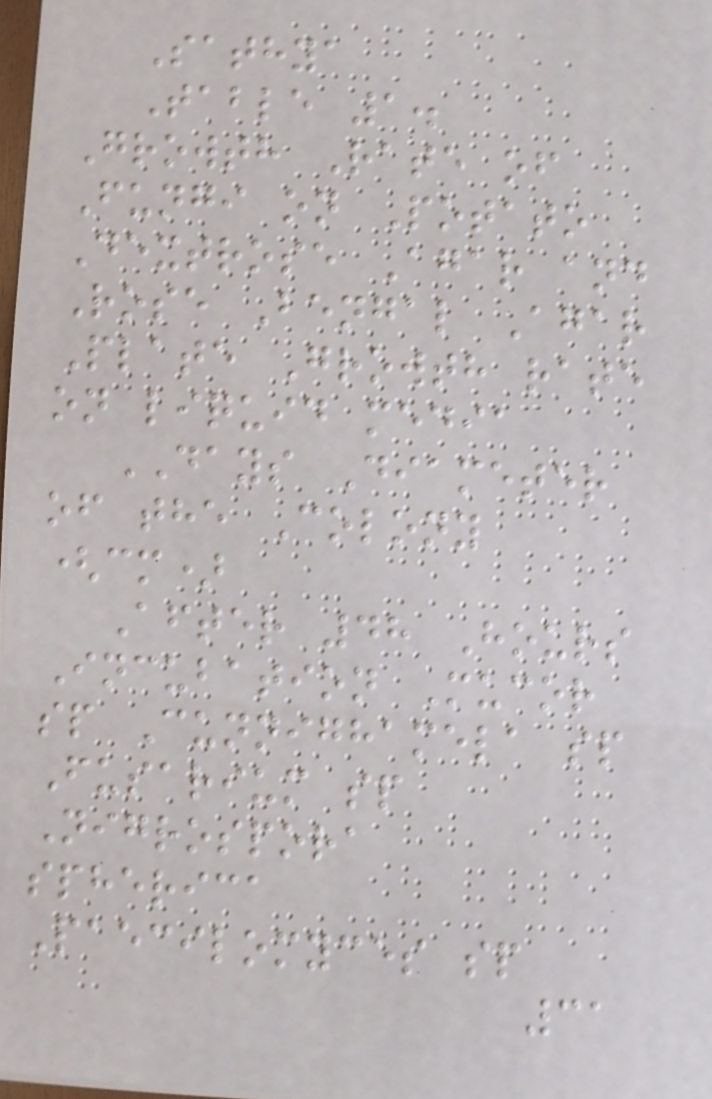Sathya
Table 1.
Growth Rate of
Fungi on Potato
Dextrose Agar and
Rose Bengal Agar
Plate Growth rate
on liquid media
DAYS Diameter
of the Colony
(cm)
After 48 Hours
Incubation Mucor
sp Cunnighamela sp
Fusarium sp
Nigrospora
spherica
Paecilomyces sp
31
